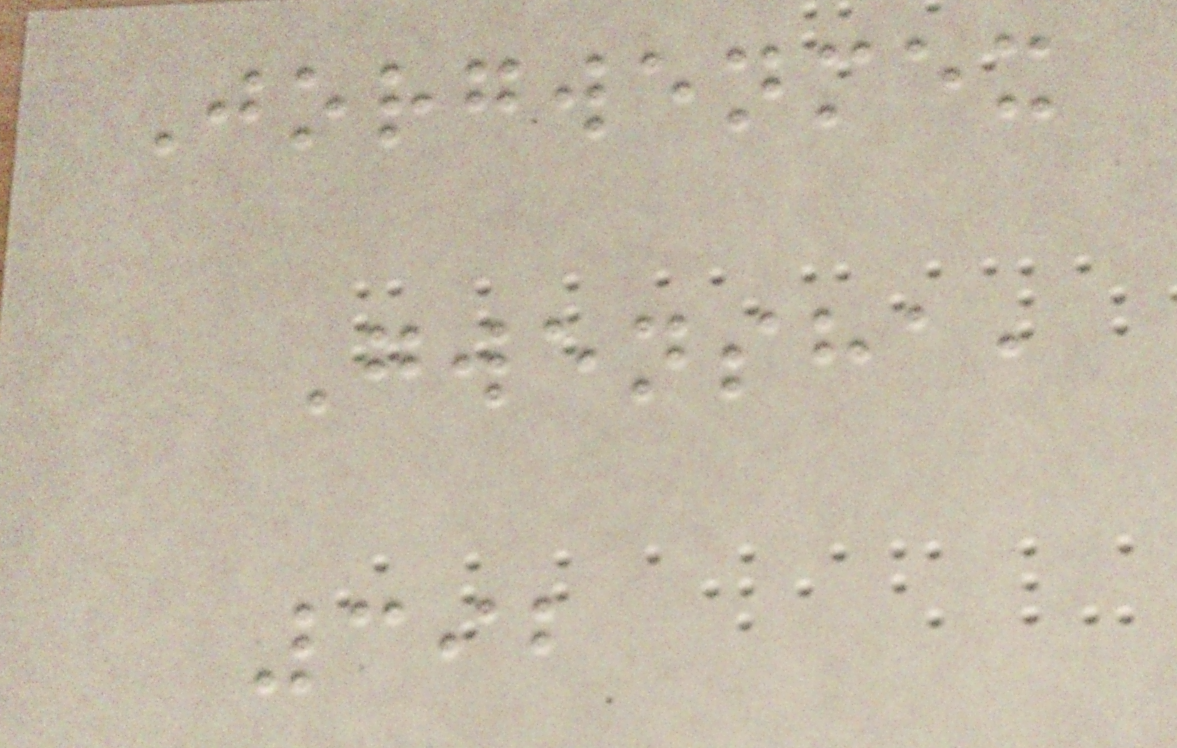Jorgwenmex
Gwensha,
392
